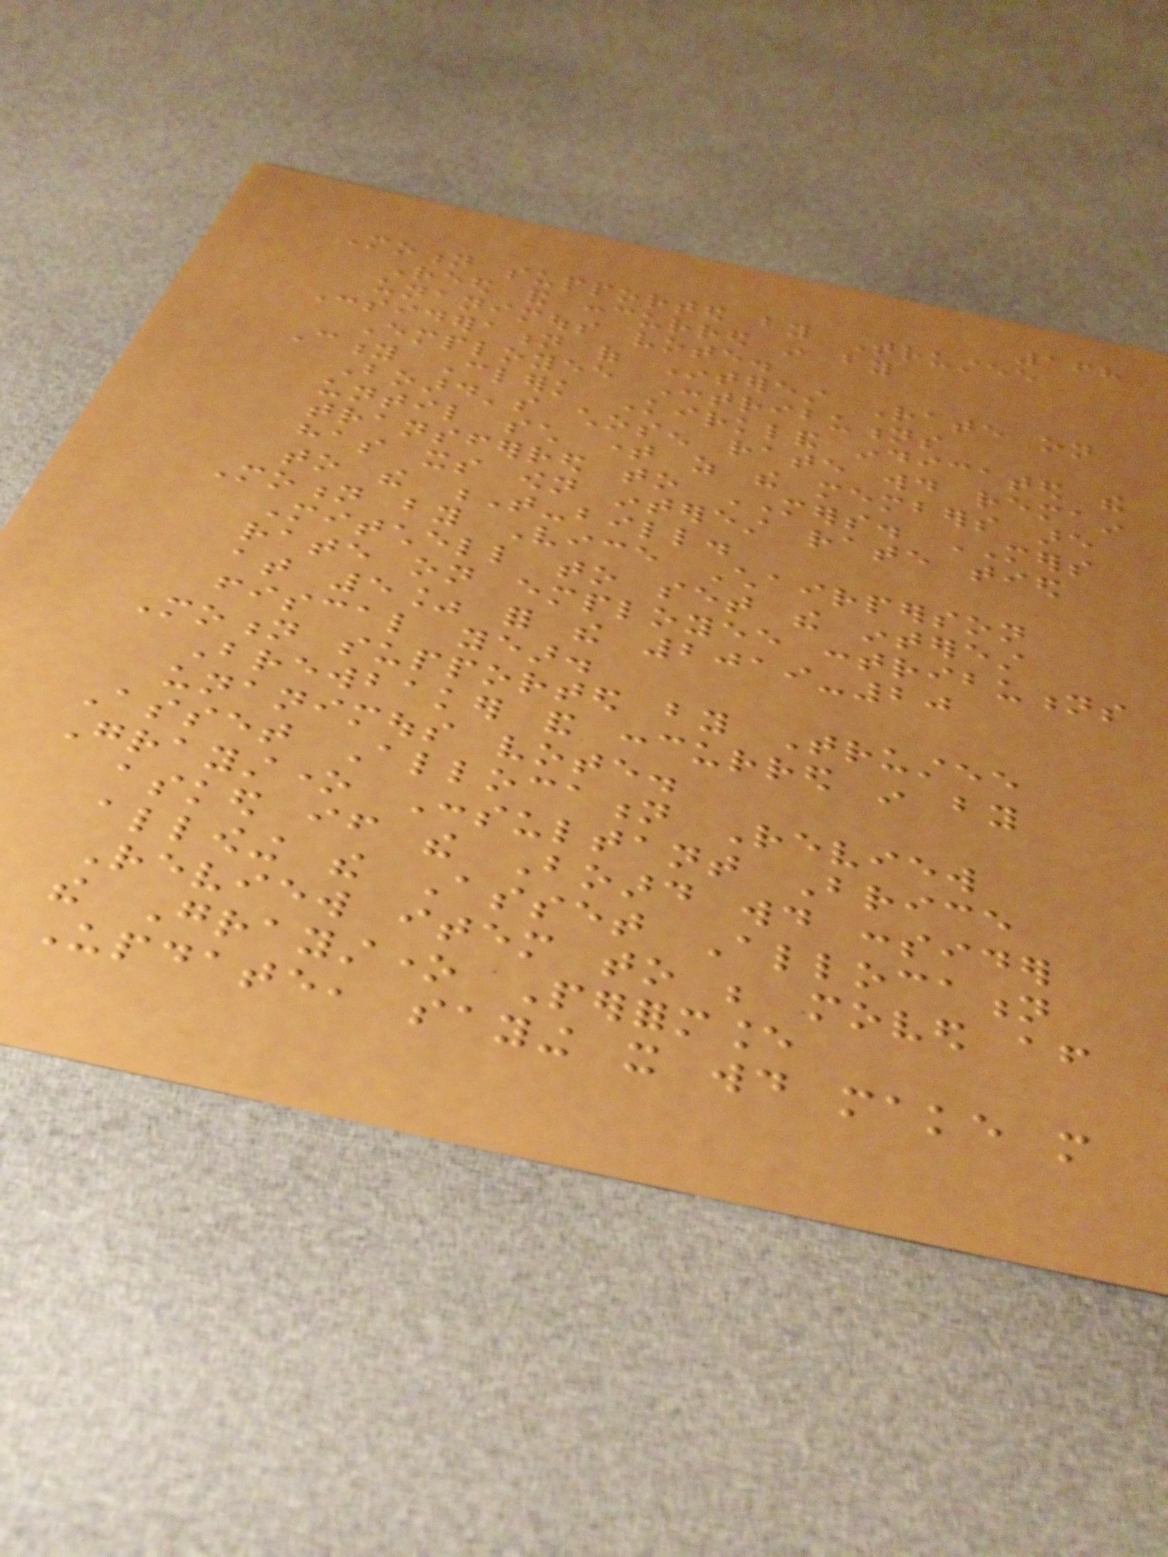168
Motion supported by Trustee
Reed and concurred in by
unanimous vote.
Consideration of Interest Rate on
Employee Contributions
City Clerk Kirkland indicated the
Board's chosen rate would remain
until such time as the members are
transferred to MERS. MERS
has its own interest rate tied
to the T-bill.
Motion by Vice Chairperson
Mitchell to set the interest
rate on employee contributions
at 5% for the 2019-20
fiscal year.
Motion supported by Trustee
Brewbaker and concurred in by
unanimous vote.
Asset Allocation Review
Graystone Consultant Brice
asked if the Board would consider
allowing the Asset Allocation
Review item to be moved after
the Graystone Performance
Update, saying it would make more
